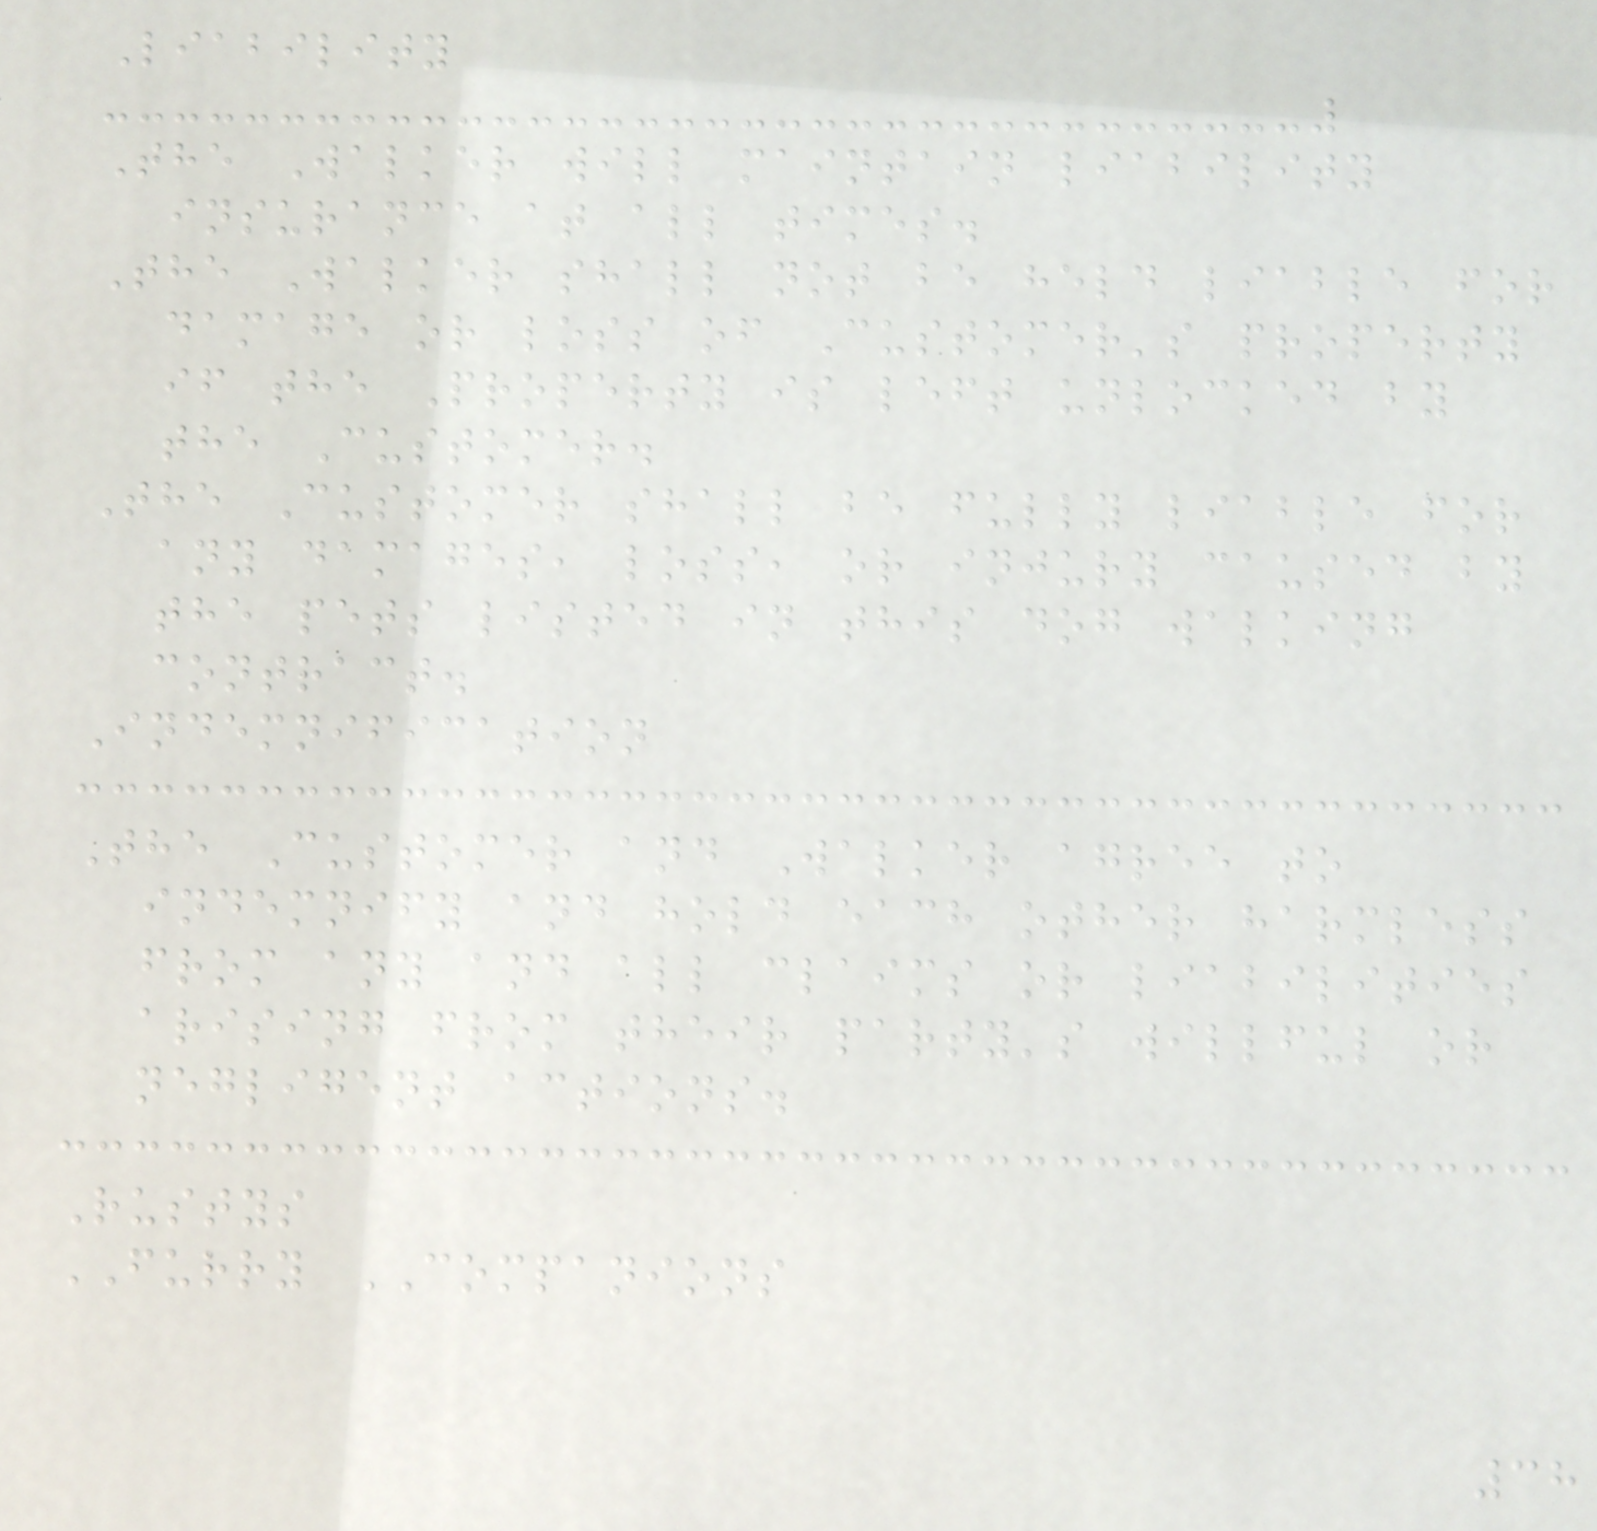Liability
The Walker will maintain liability
insurance at all times.
The Walker shall not be held liable for
damage or loss of Customer's property
if the Property is left unlocked by
the Customer.
The Customer shall be fully liable for
any damages, loss, or injury caused by
the pets listed in this dog walking
contract.
Indemnification
The Customer and Walker agree to
indemnify and hold each other harmless
from any and all claims or liabilities
arising from their party's willful or
negligent actions.
Rustys
FURRY COMPANIONS
38
